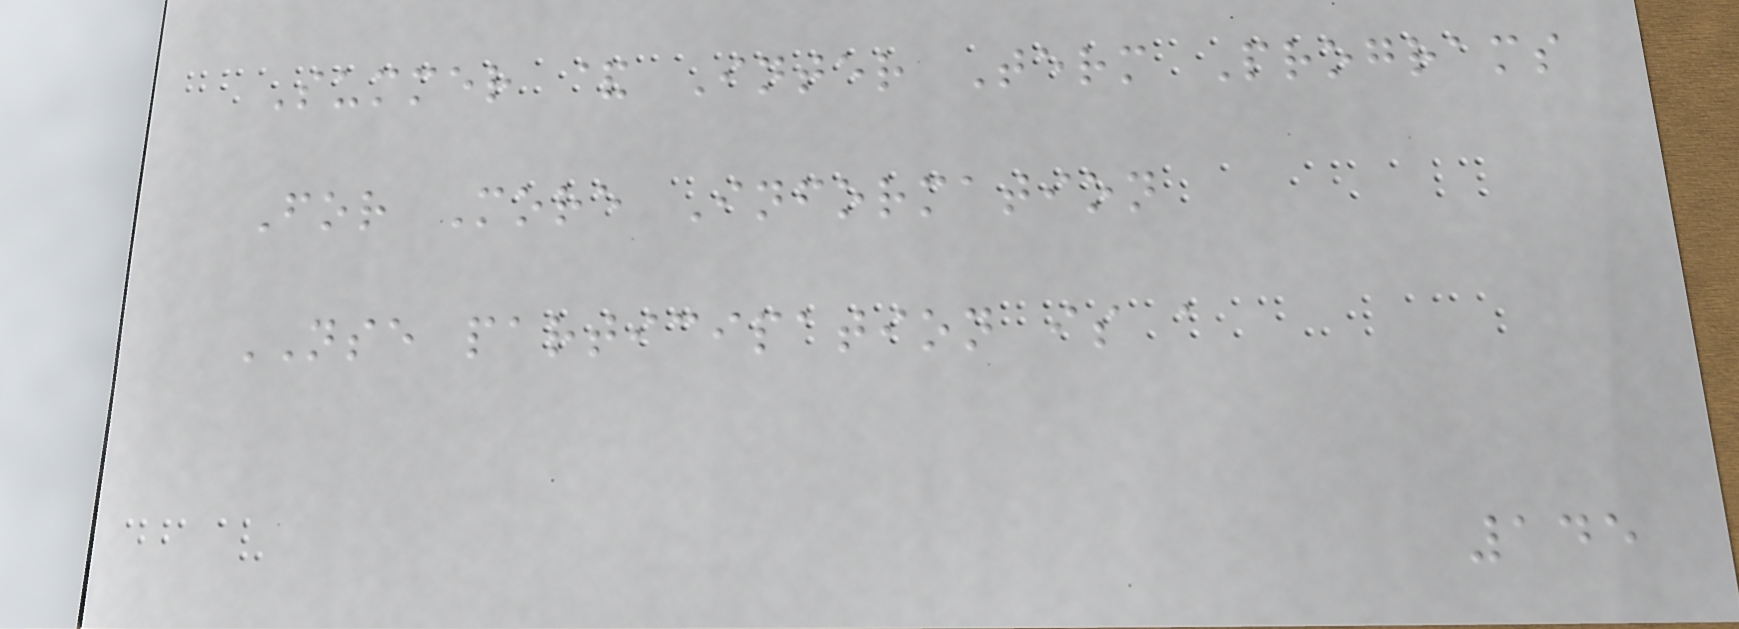Summer & Inter Term Programs
For More Information
NSE participation is a
145
